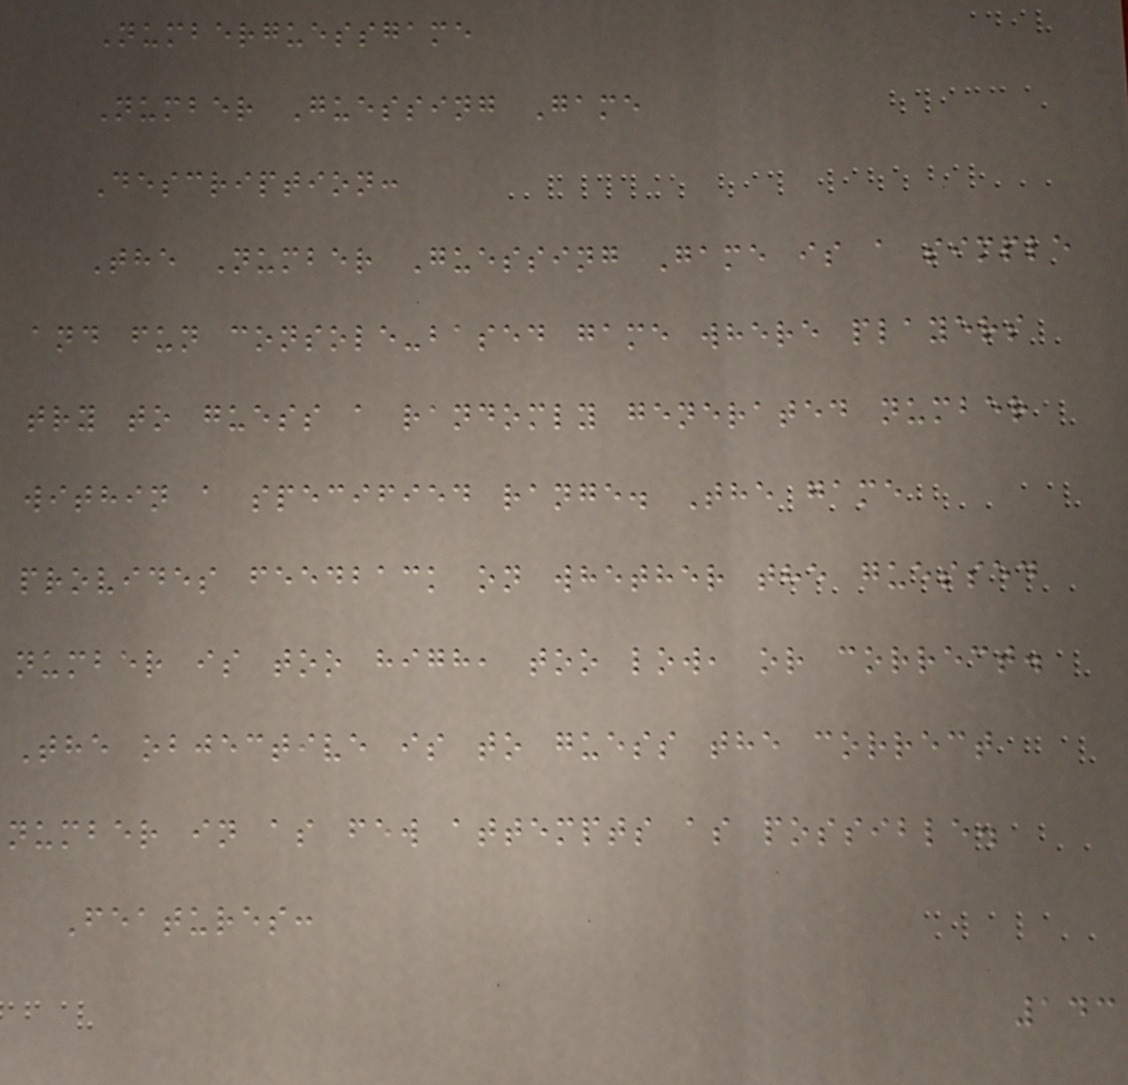Numberguessgame
Number Guessing Game
Description:
The Number Guessing Game is a simple
and fun console-based game where players
try to guess a randomly generated number
within a specified range. The game
provides feedback on whether the guessed
number is too high, too low, or correct.
The objective is to guess the correct
number in as few attempts as possible.
Features:
143
